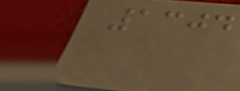1304
